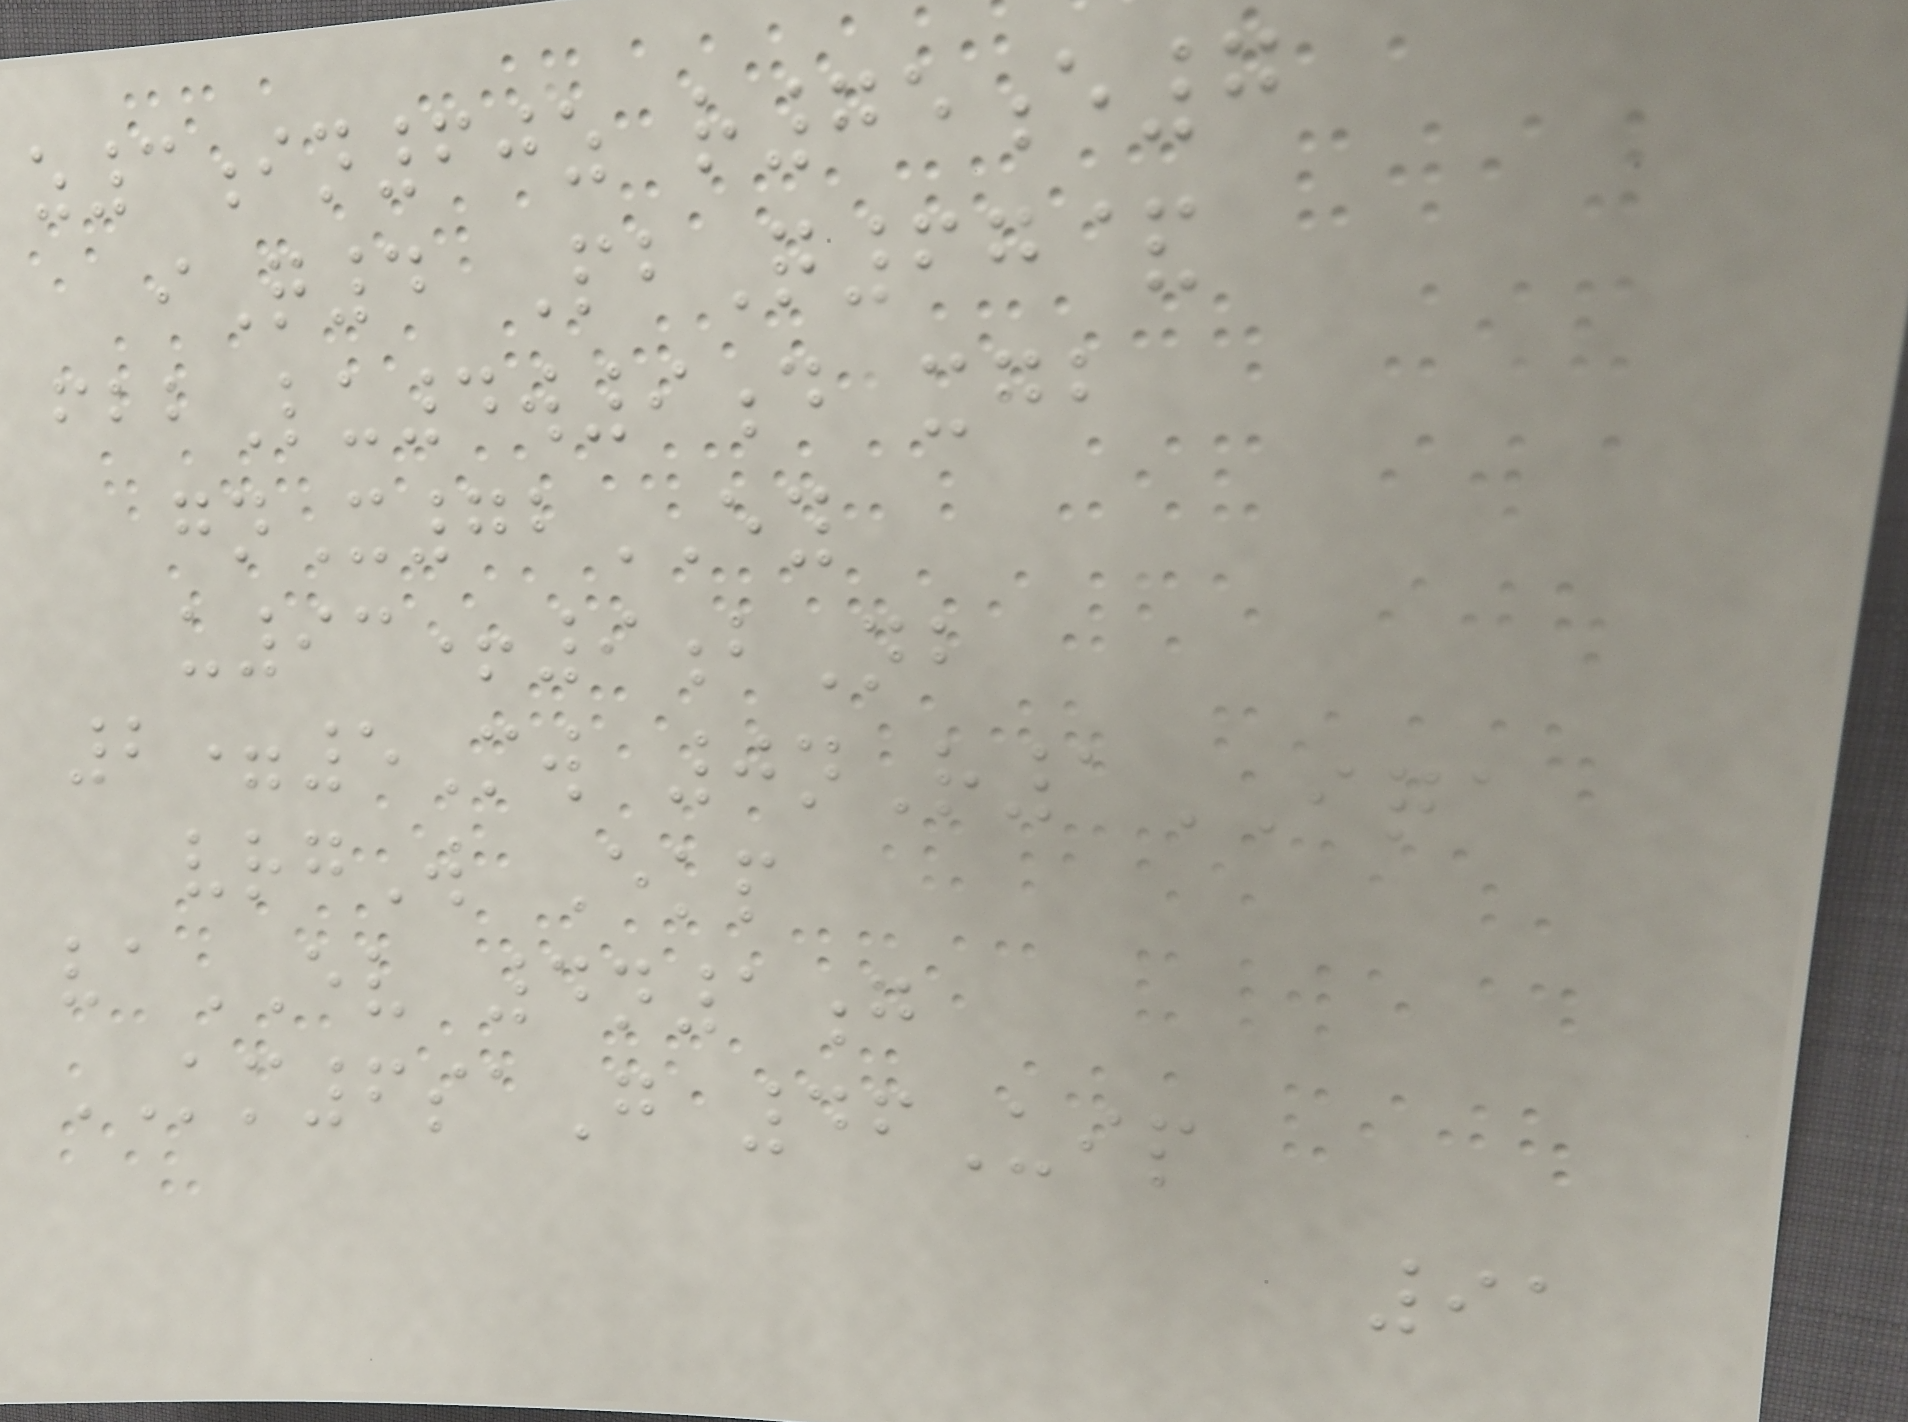z3in60z r75e7
iQ4 PbQ67&
fbbLu4w9d xgb
gnX72EY
u93+9bNb
2=5Mw 0nR1IQA
vrgW Ekp
vaEV 4n1g
KM6saG 46Uip
91
